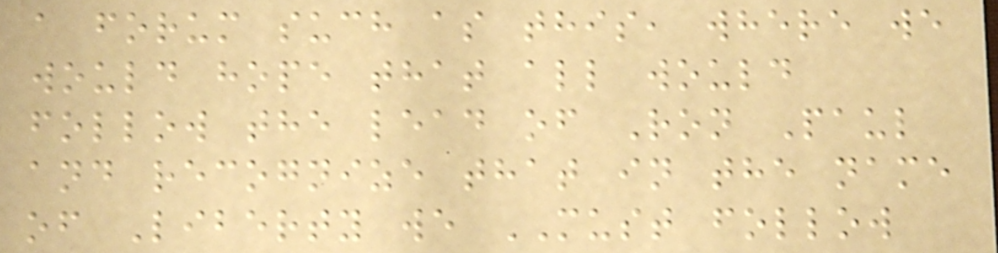a forum such as this, where we
would hope that all would
follow the lead of Ron Paul
and recognize that in the name
of Liberty we MUST follow
